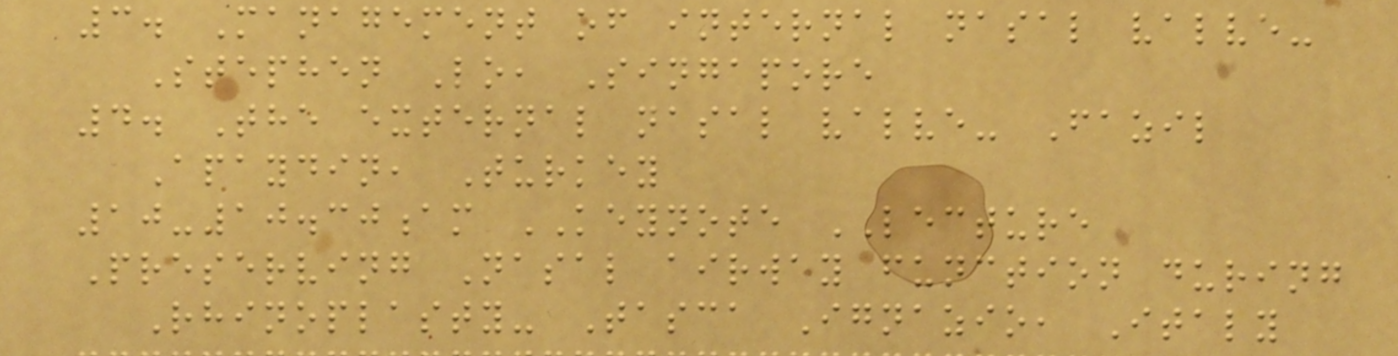3. Management of internal nasal valve-
Stephen Lo, Singapore
4. The external nasal valve- Fazil
Apaydin, Turkey
10-10.30am KEYNOTE LECTURE
Preserving Nasal airway function during
Rhinoplasty- Tasca Ignazio, Italy
